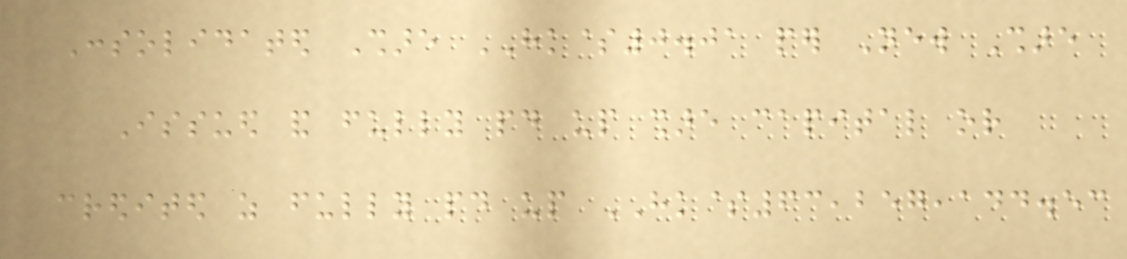Consolidated Share HK$0.01 per New Share
Issued and fully paid up share capital or
credited as fully paid up HK$63,257,144.53
